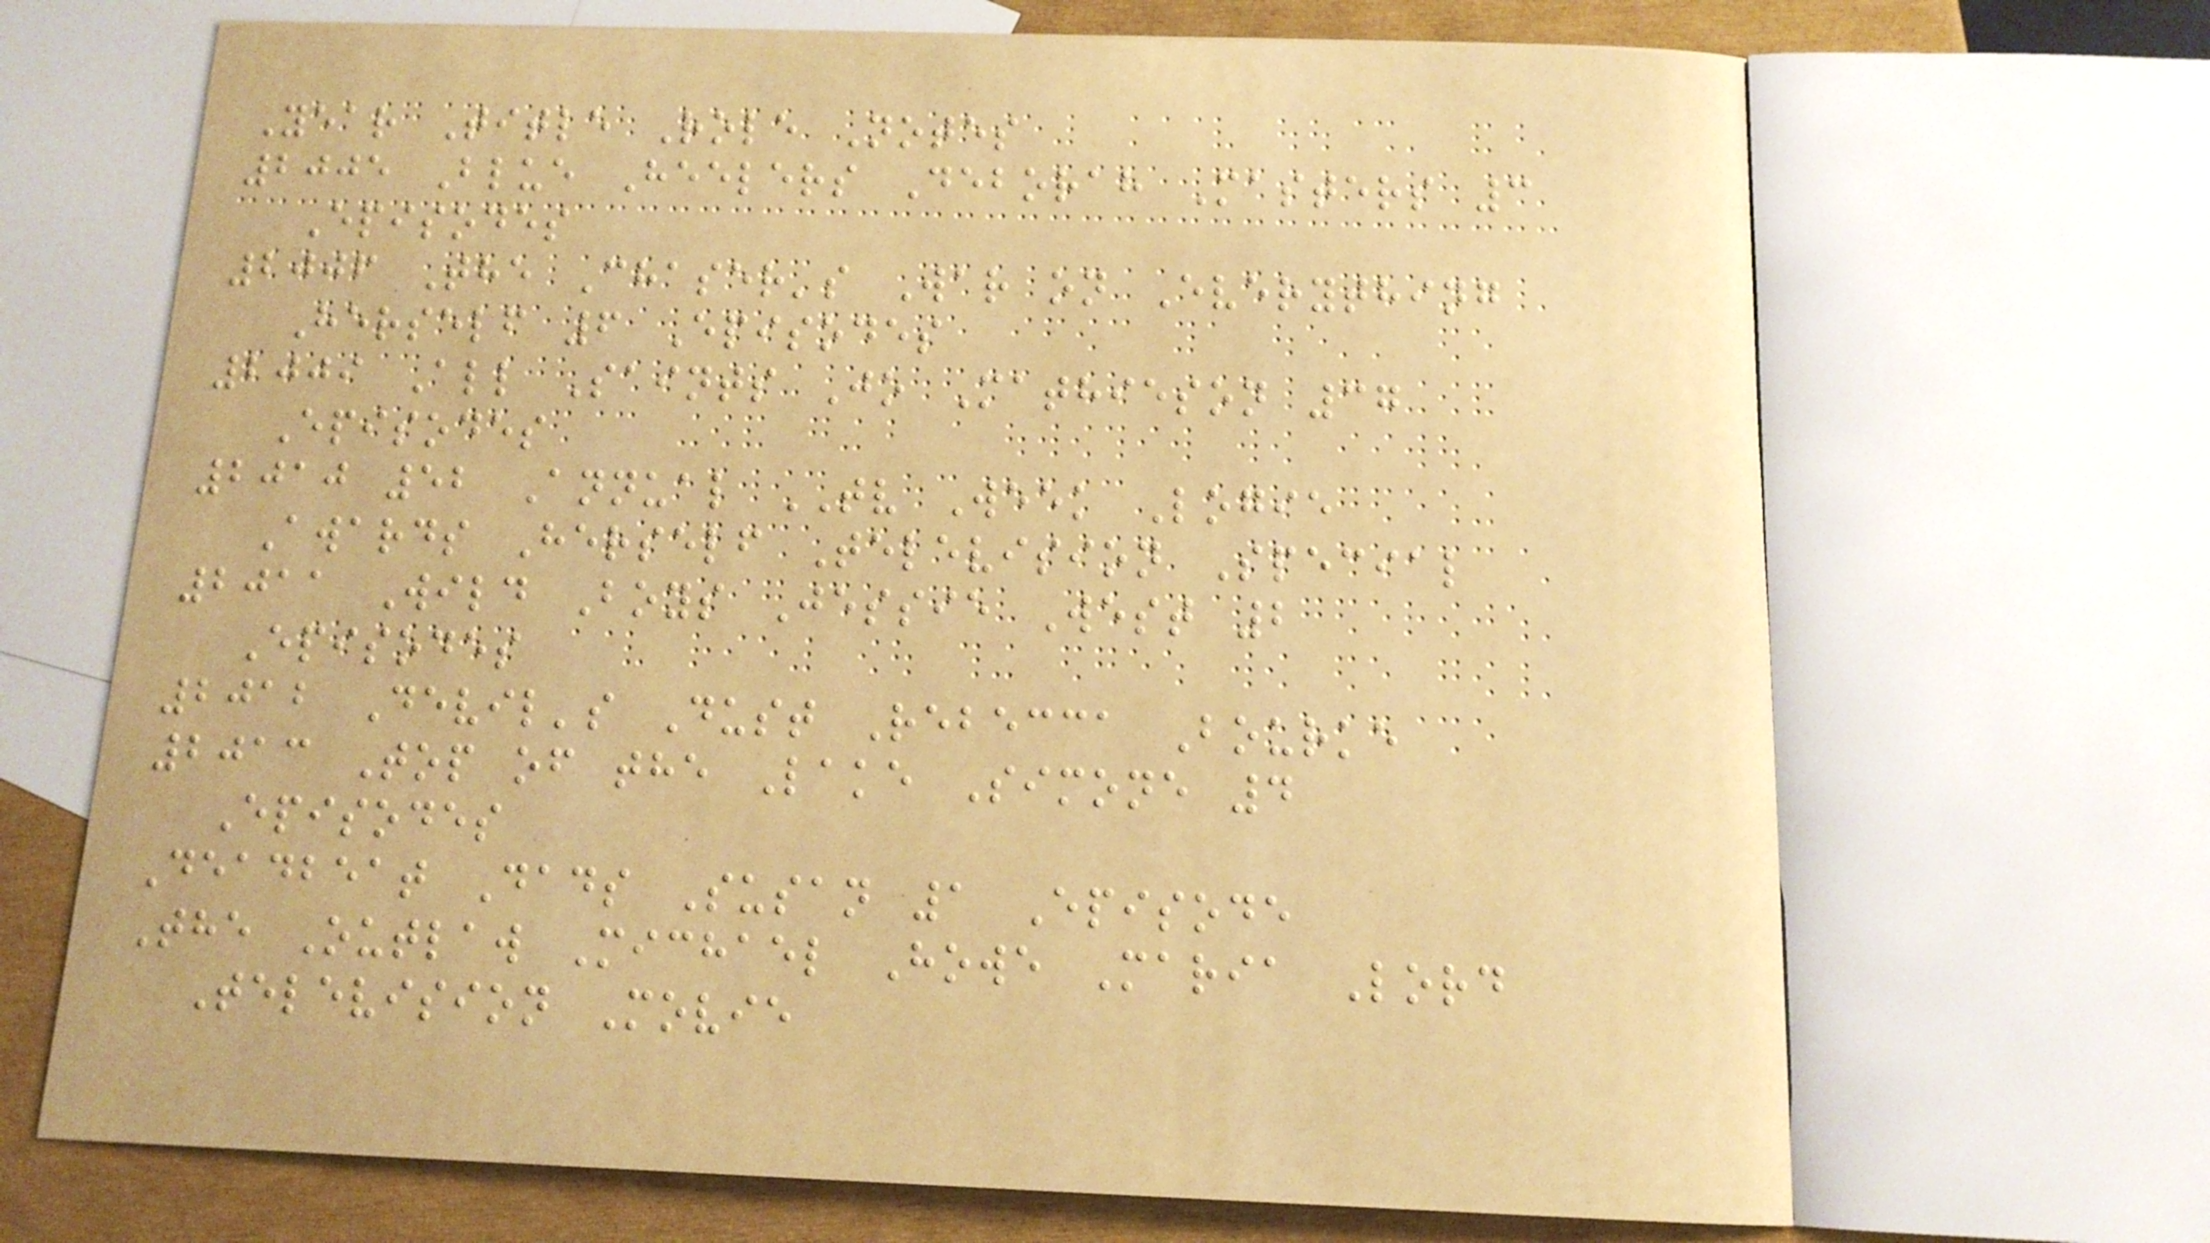Year Title Role Notes
2005 Blue Heelers Deborah Masters 3
Episodes
2006 The Chaser's War on Everything
Herself 6 Episodes
2009 All Saints Jo Mathieson 37
Episodes
2010 52 Annual TV Week Logie
Awards Herself Television Special
2011 Wild Boys Jessie West 2
Episodes
2012 Devil's Dust Rebecca Bourke
2013 Top of the Lake Simone 4
Episodes
Deadbeat Dads Susan 1 Episode
The Outlaw Michael Howe Maria Lord
Television Movie
